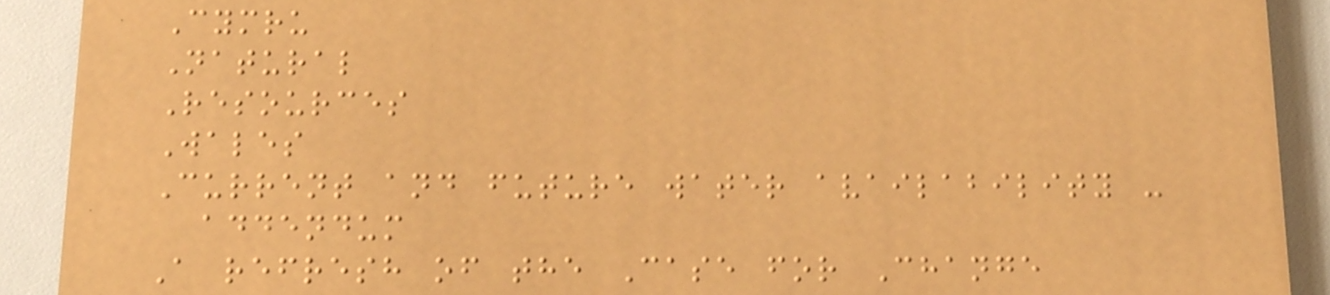Cymru
Natural
Resources
Wales
Current and future water availability -
addendum
A refresh of the Case for Change
